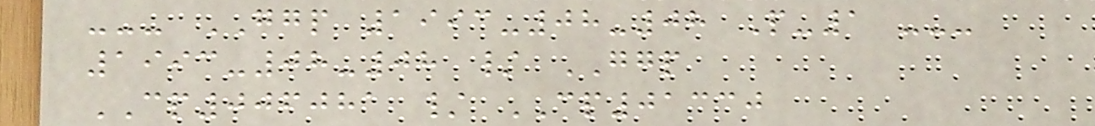--- GGP 1993-08-08 P-1 ---
1993-08-08 / GGP
CP006081 / CP01330
